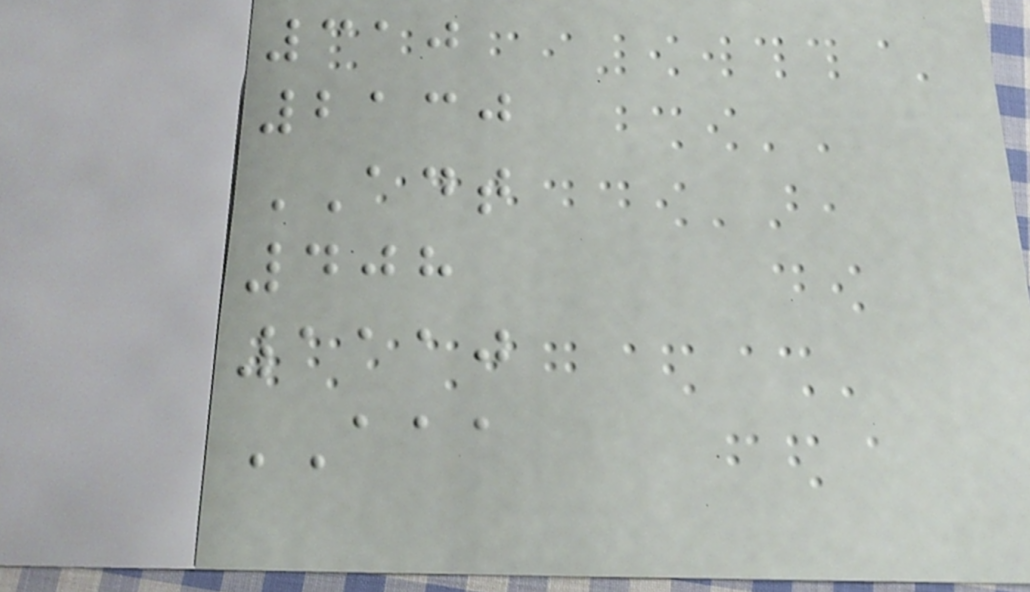310
2130
ADT
408
1110
AAA
